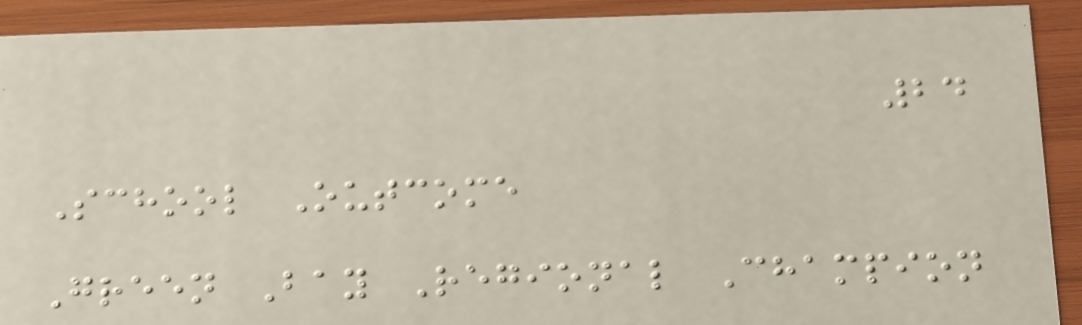24
School Outcome
Green Bay Regional Champion
